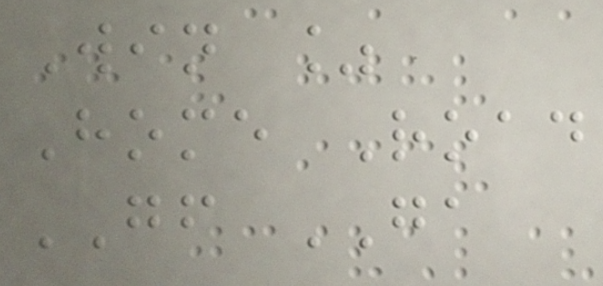Win %
Home Road
GF GA
